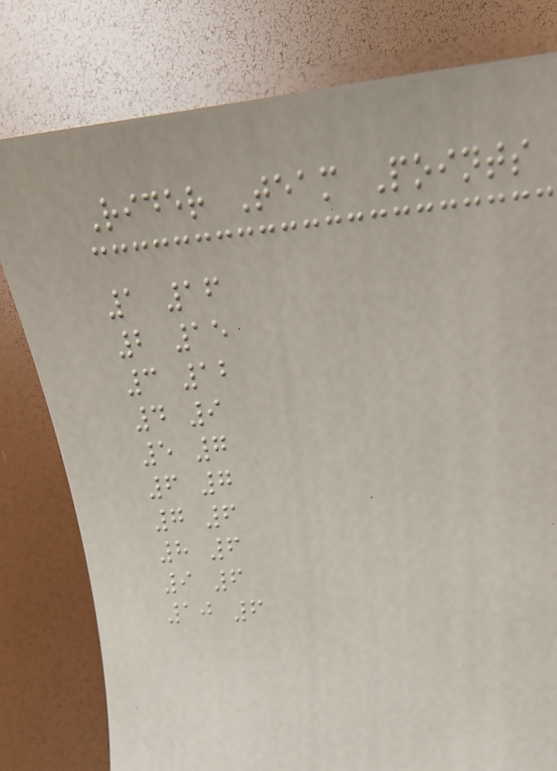Rider Team Points
1 16
2 15
3 12
4 9
5 7
6 7
7 6
8 6
9 6
10 6
